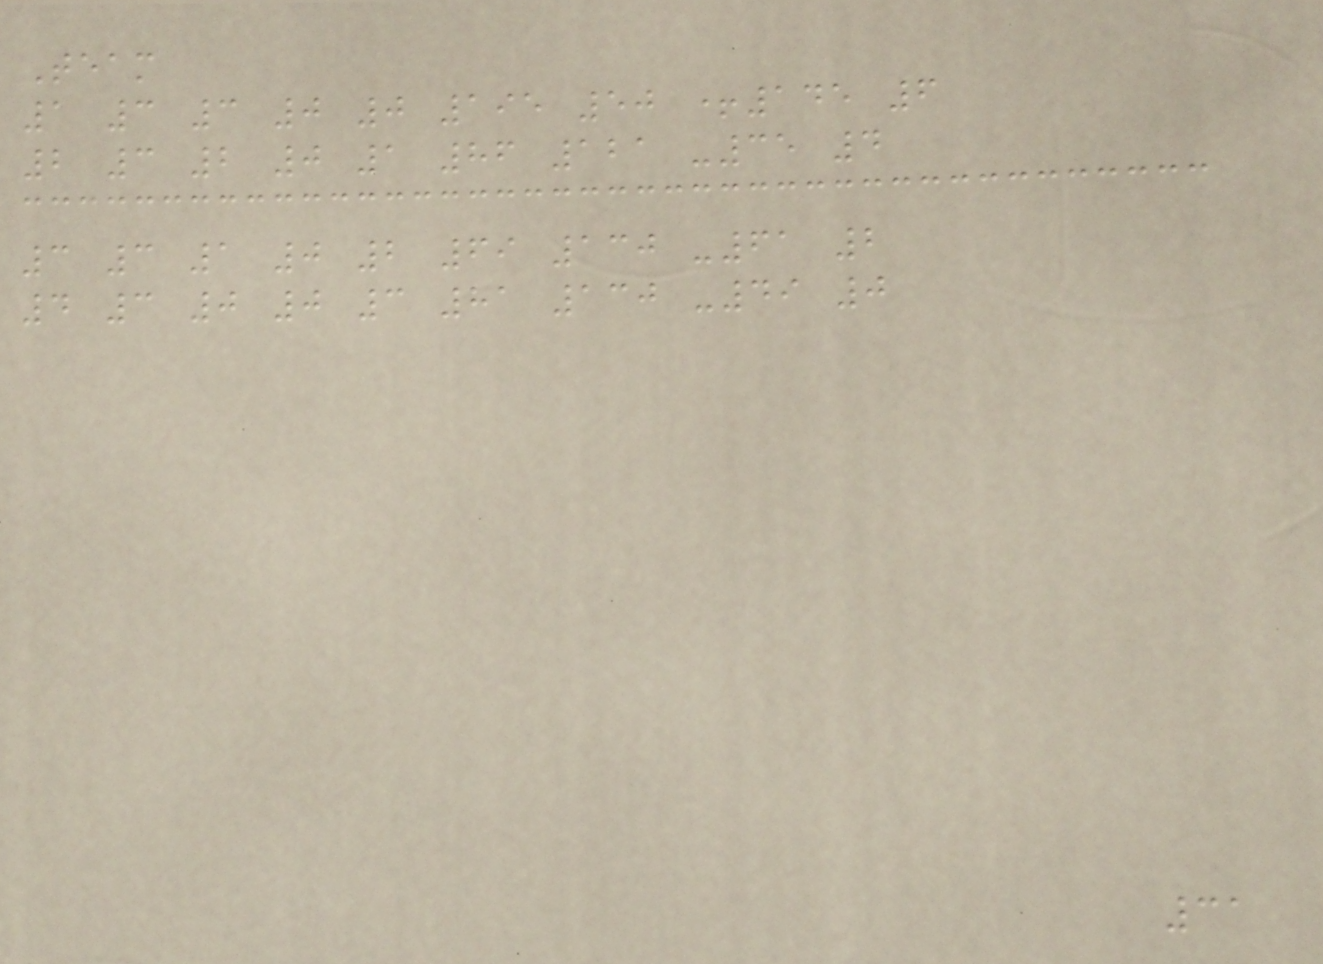Team
1 3 3 0 0 195 50 +145 6
2 3 2 0 1 86 121 -35 4
3 3 1 0 2 69 130 -61 2
4 3 0 0 3 81 130 -49 0
31
